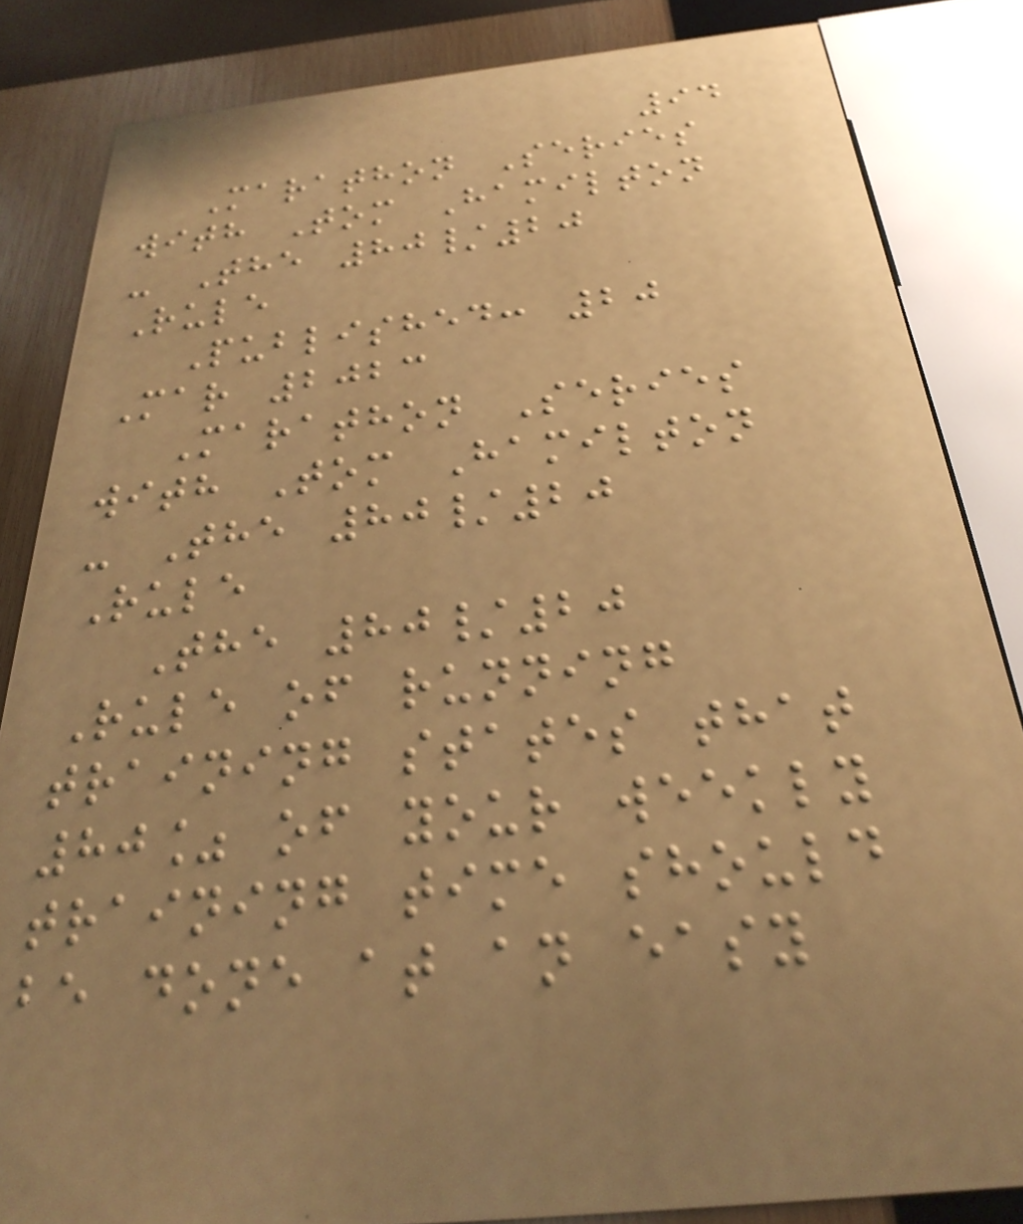94
Marathon Series
with Tom Hamilton
- The 80/20
Rule
Published: 20
Mar 2023
Marathon Series
with Tom Hamilton
- The 80/20
Rule
The 80/20
Rule of running
training states that
80% of your weekly
training time should
be done at an easy
